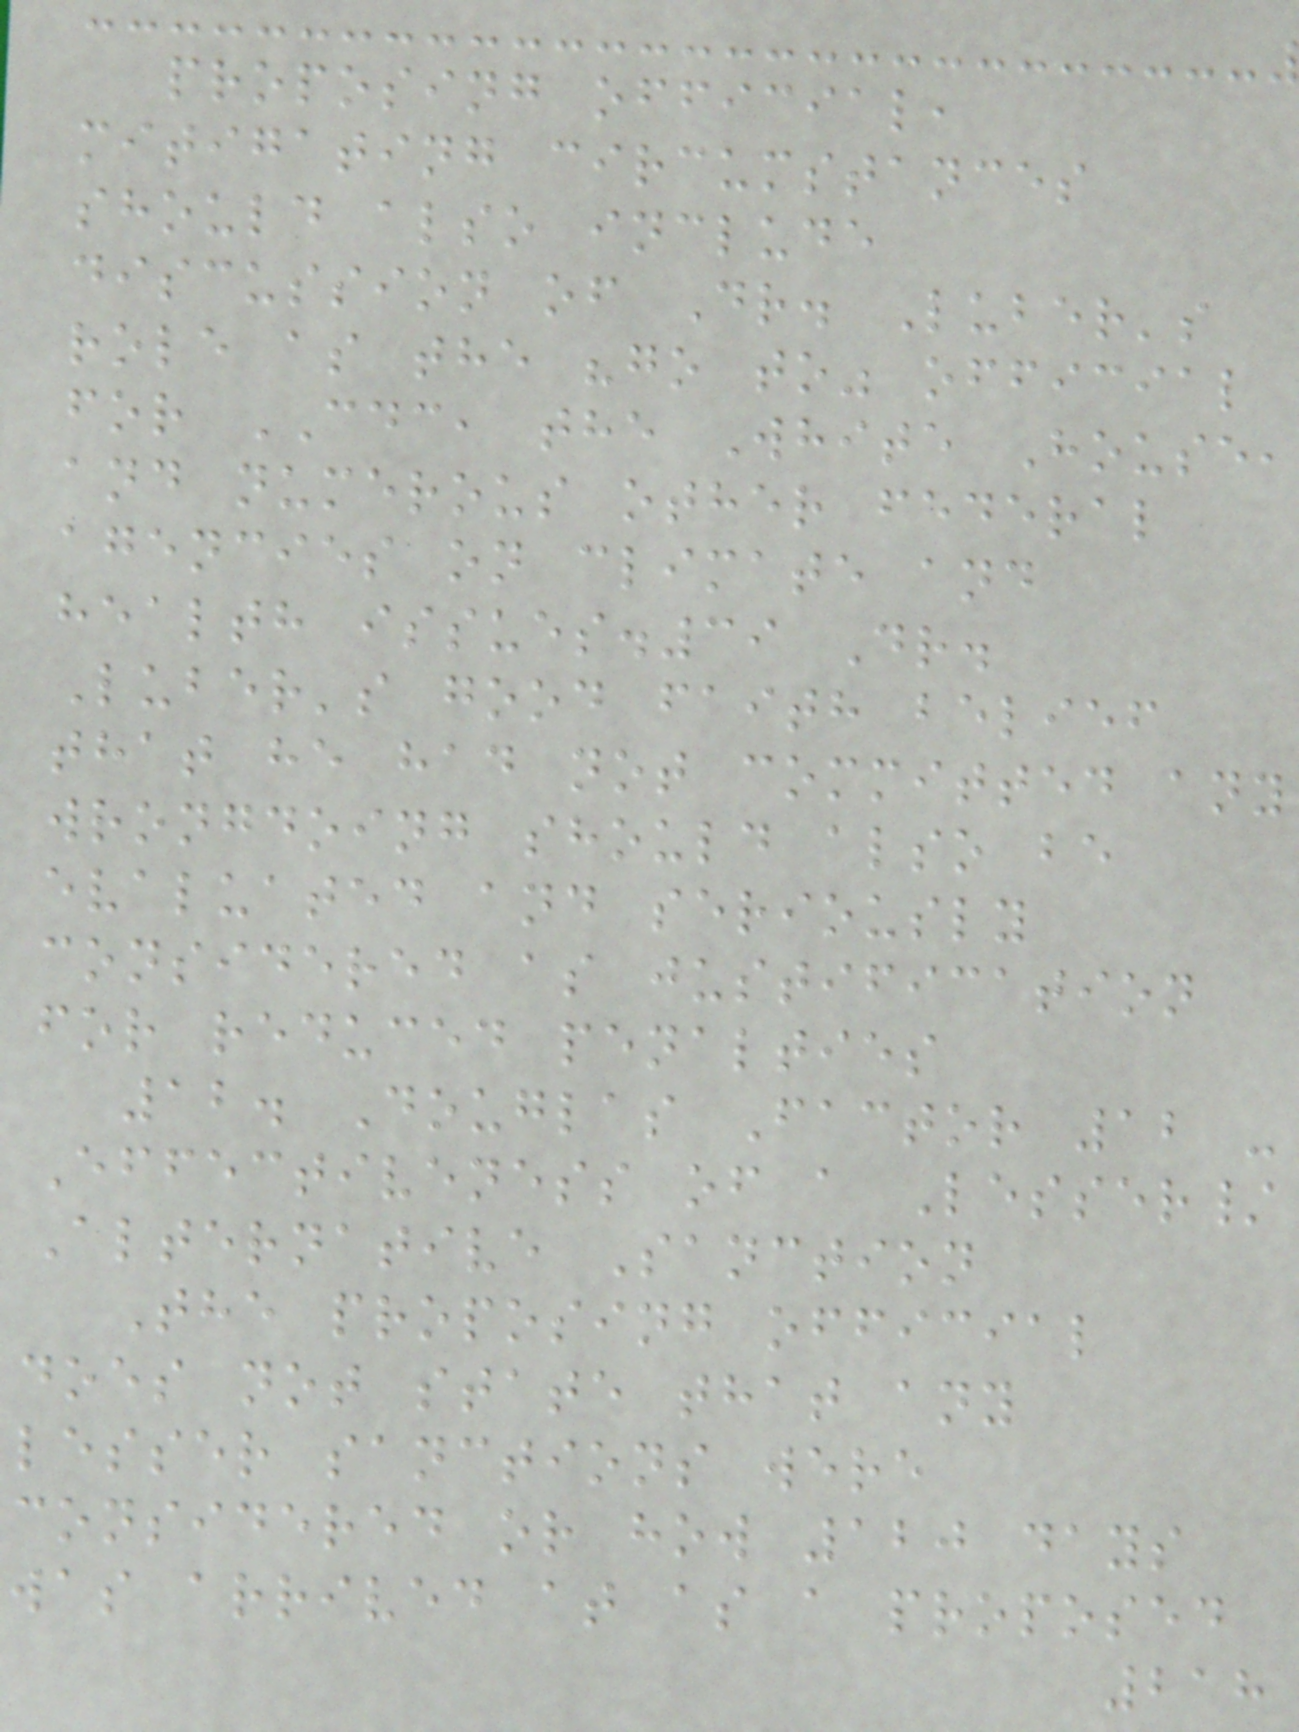proposing official,
mitigating circumstances
should also include
discussion of Dr. Luber's
role as the "go to" official
for CDC, the White House,
and numerous other federal
agencies on climate and
health issues.39 Dr.
Luber's good faith belief
that he had not committed any
wrongdoing should also be
evaluated and seriously
considered as justification
for reduced penalties
12. Douglas Factor 12 -
Effectiveness of a Lesser/
Alternative Sanction
The proposing official
does not state that any
lesser sanctions were
considered or how 120 days
was arrived at as a proposed
218
